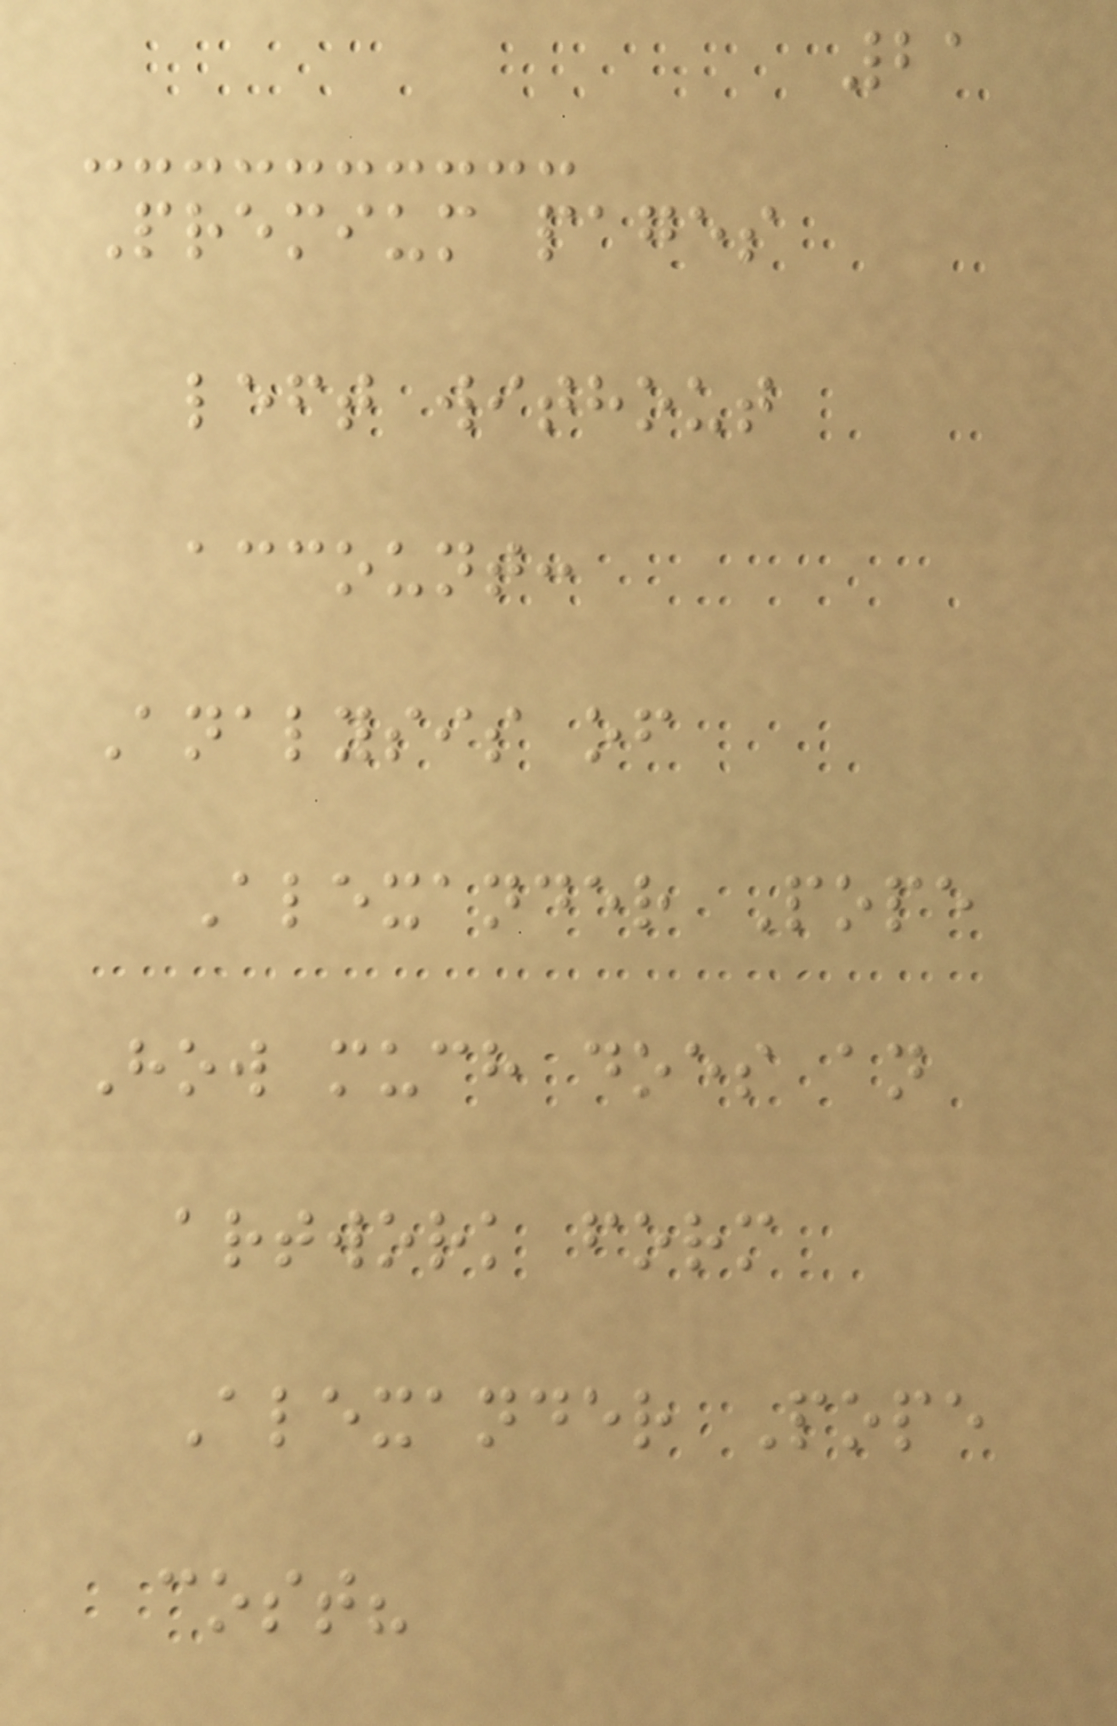21
Premium pages
left without
account:
Analysis of
Alexander Pope
How much does an
artwork form
Alexander Pope
cost?
